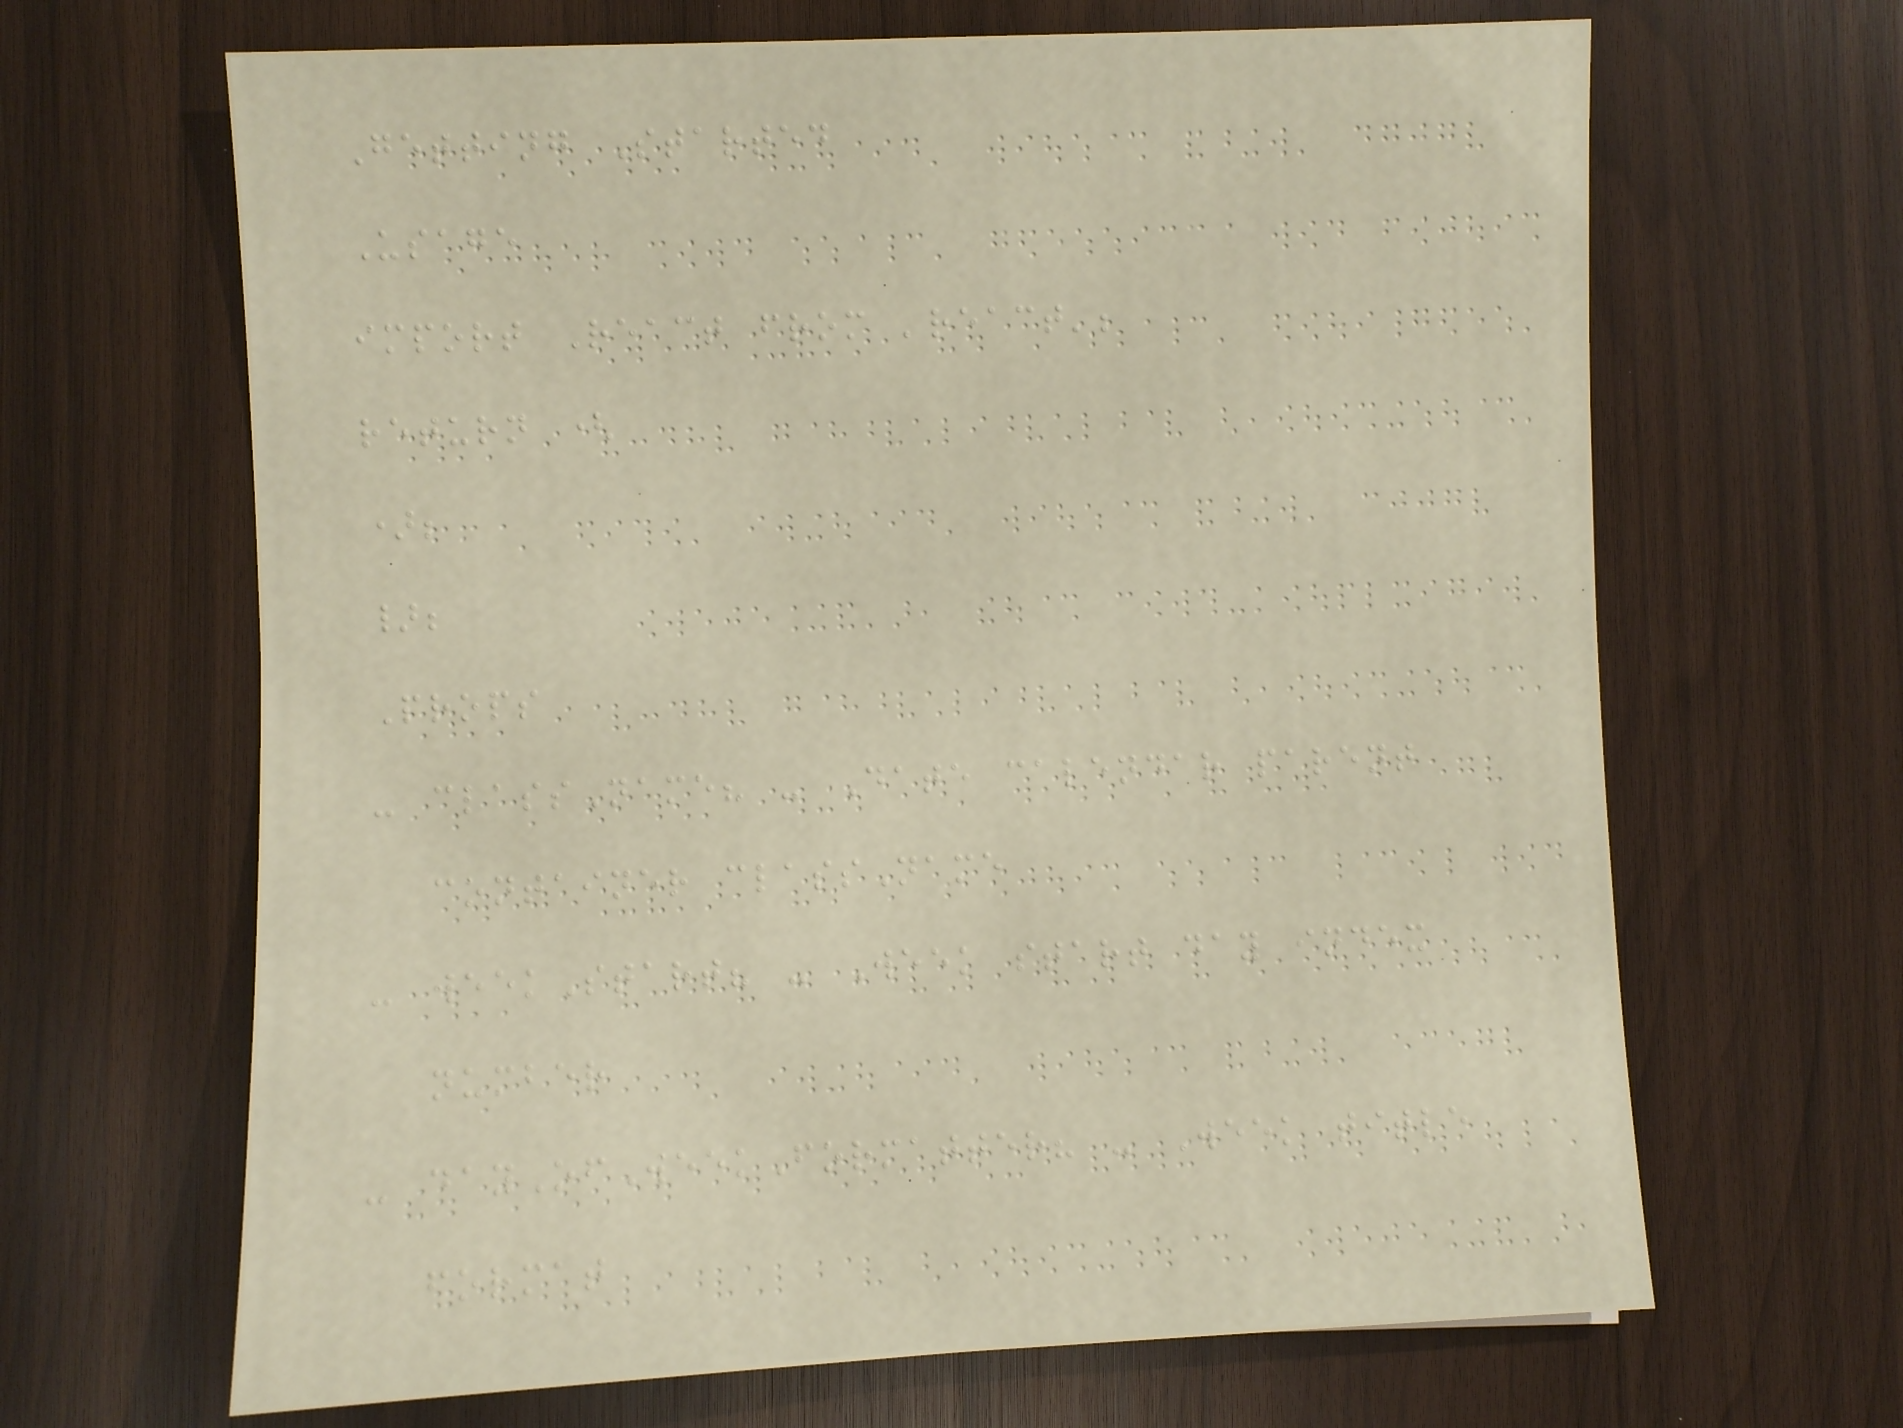Getting Started
Usage
import React from 'react';
return (
);
};
Props
- className? - Date calendar parent
container className
- weekStart? - Week start day index
number
- dayOfWeekFormatter? - Week title
format
